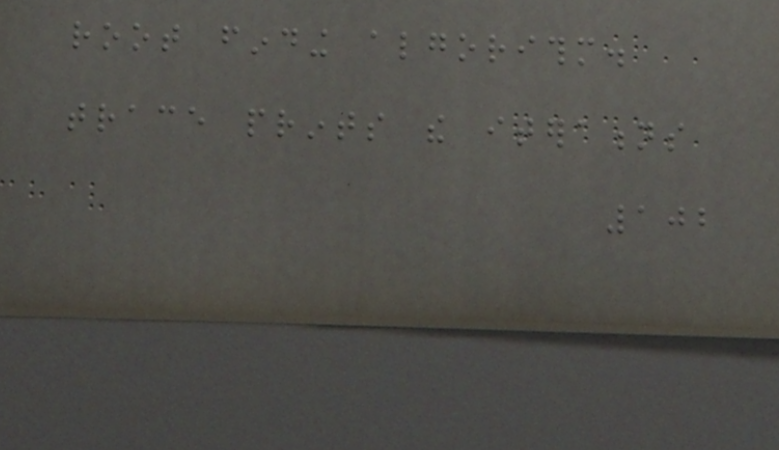root finding algorithm.
trace prints the iterations
102
